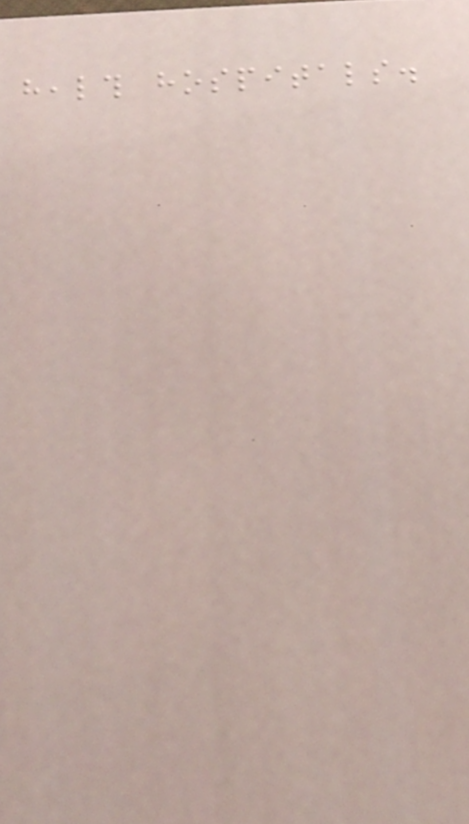health hospitals.
